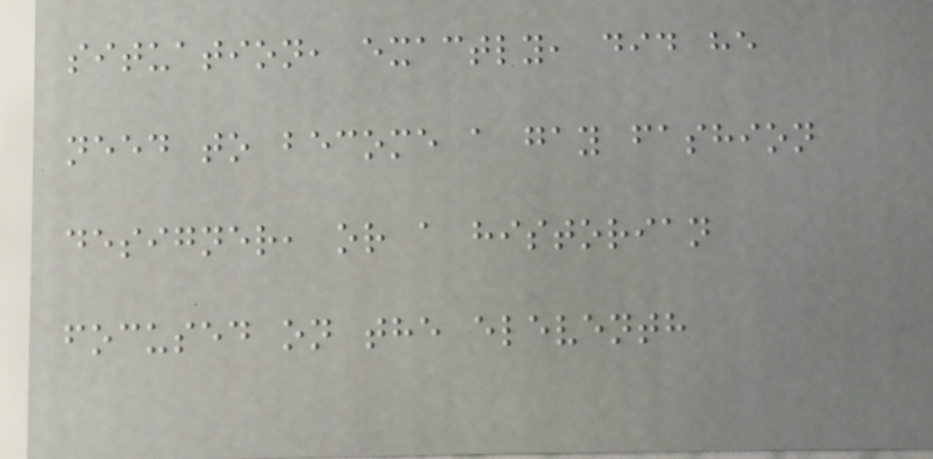situation, exactly, did he
need to become a gay fashion
designer, or a historian
focused on the eleventh
